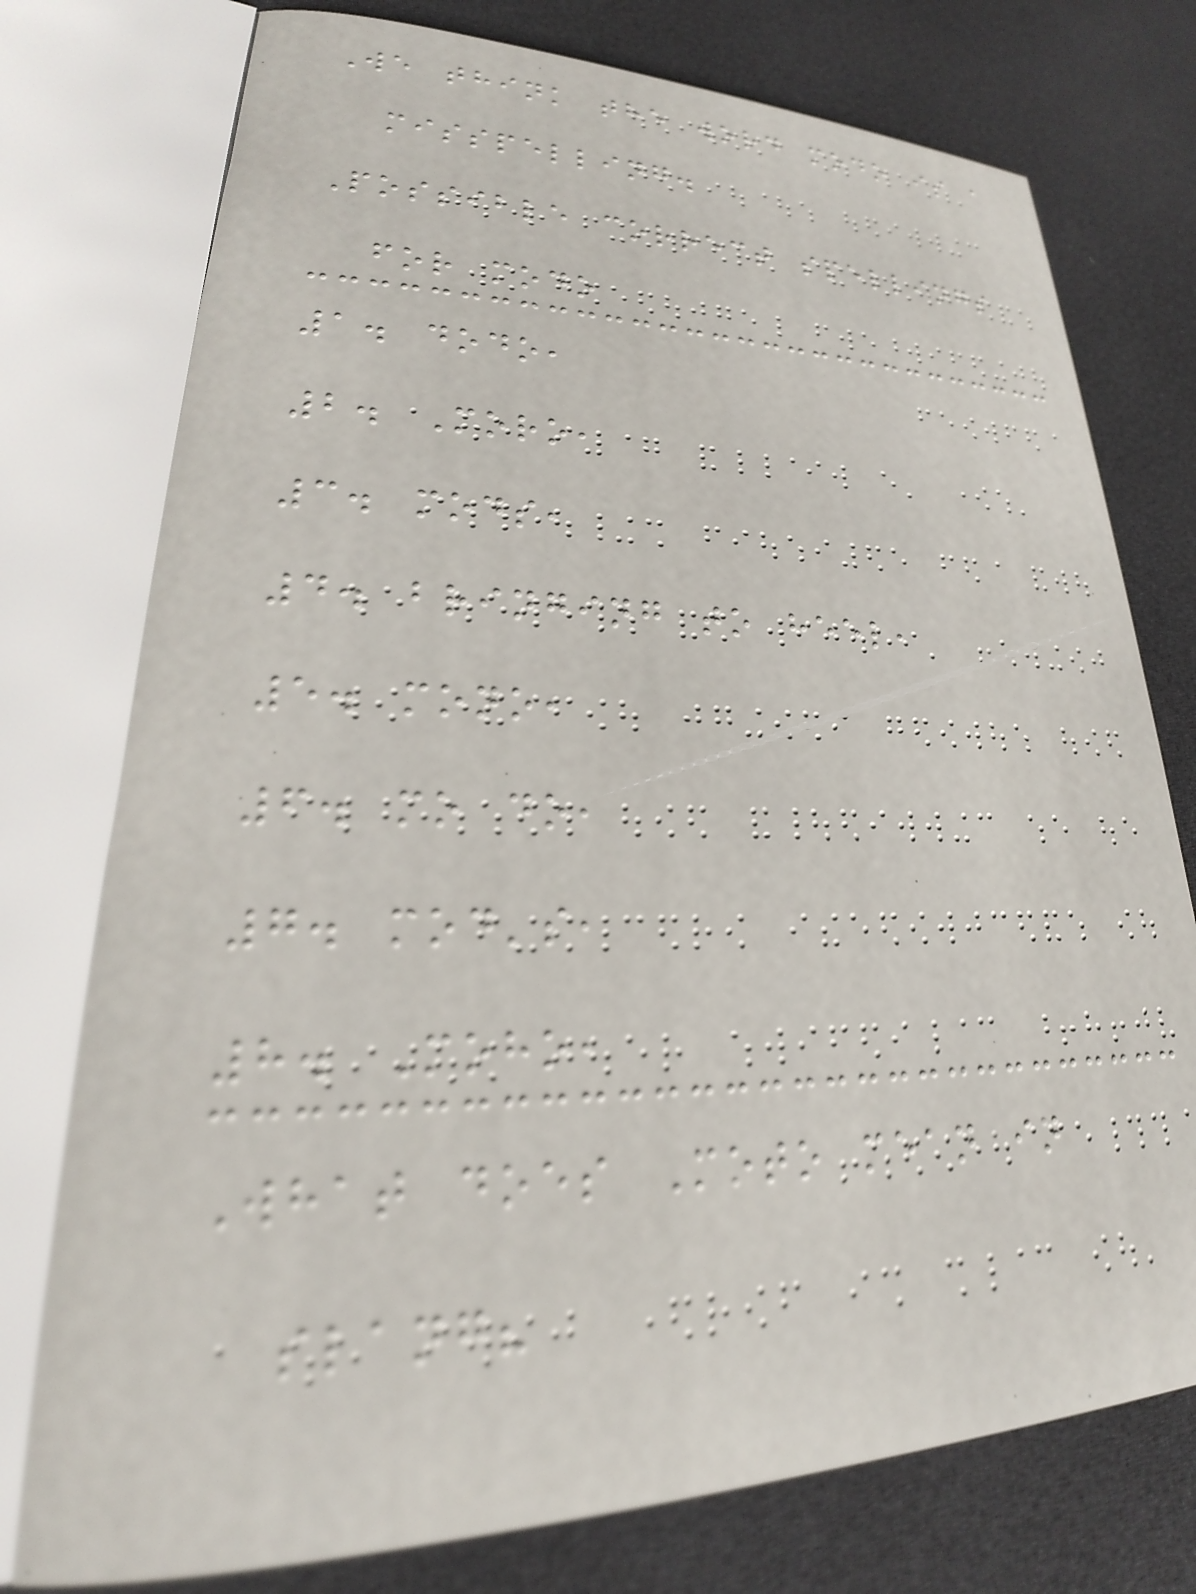We think the word modo is a
misspelling.
Possible correct spellings
for modo
1. dodo,
2. Moro,
3. mods,
4. bringing to heel,
5. mono,
6. mo do,
7. mod's,
8. Moho,
What does Moto mean in
slang?
